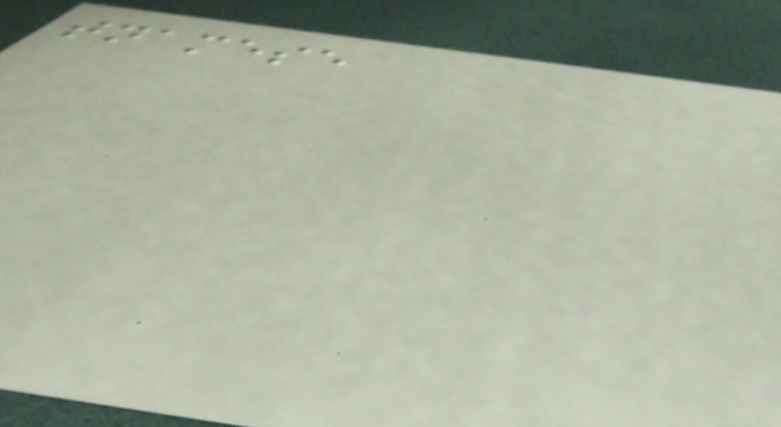tnamese
